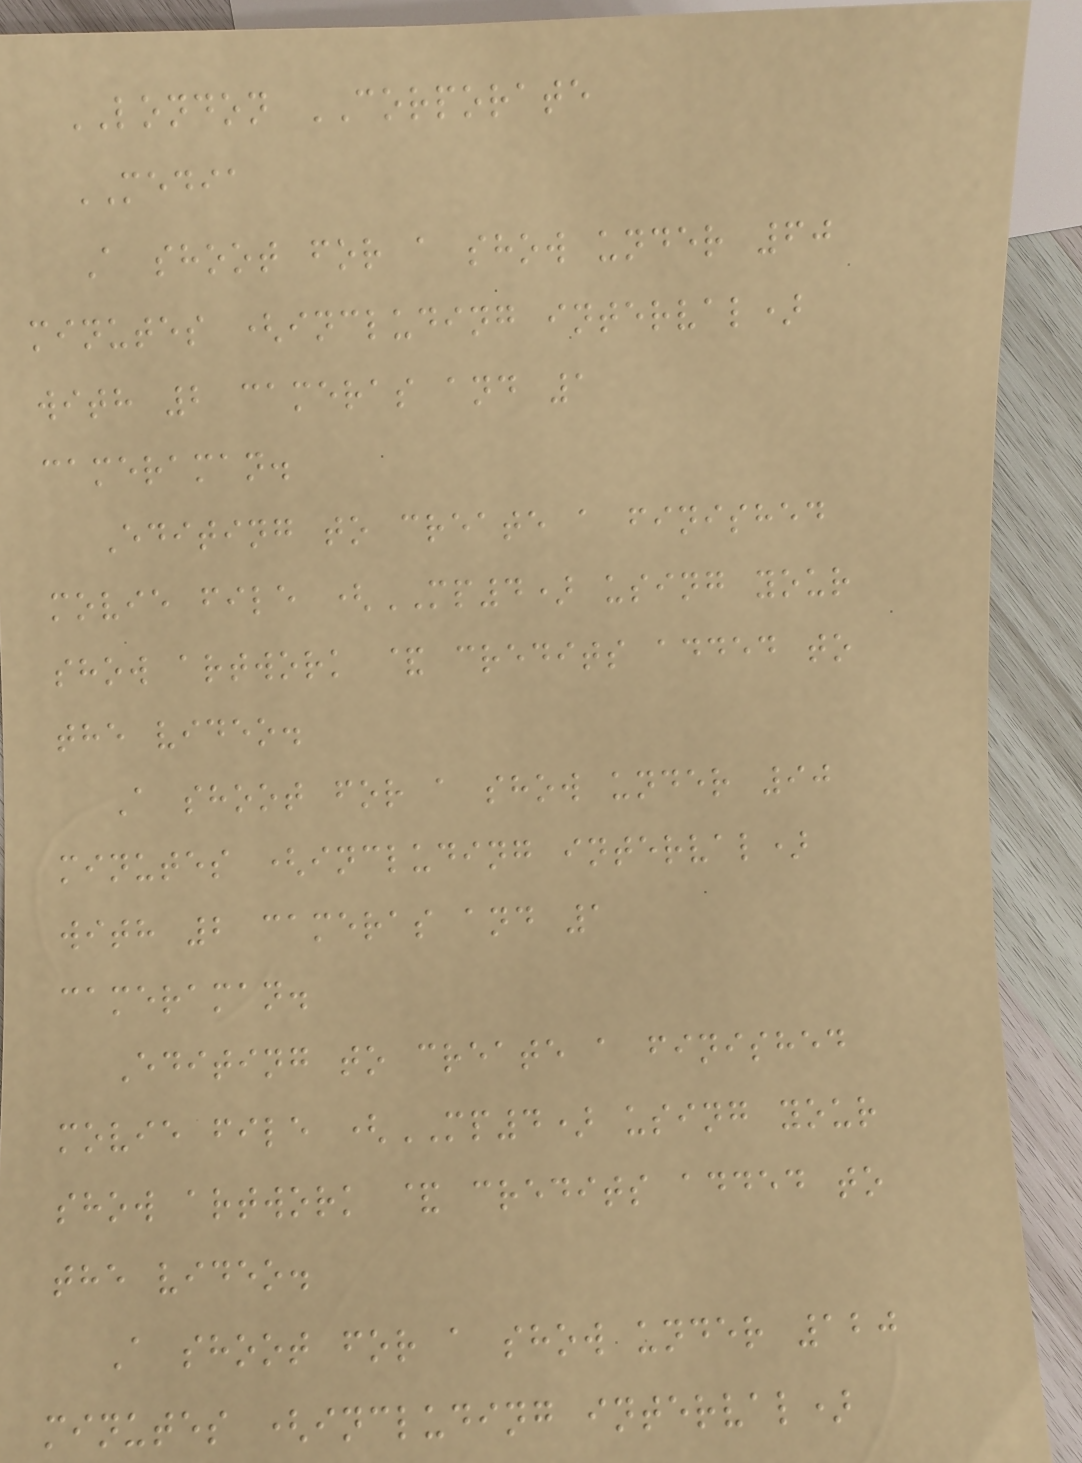LONDON CORPORATE
MEDIA
A shoot for a show under 60
minutes (including interval)
with 2 cameras and 1
cameraman.
Editing to create a finished
movie file (MP4) using your
show artwork & credits added to
the video.
A shoot for a show under 90
minutes (including interval)
with 2 cameras and 1
cameraman.
Editing to create a finished
movie file (MP4) using your
show artwork & credits added to
the video.
A shoot for a show under 120
minutes (including interval)
